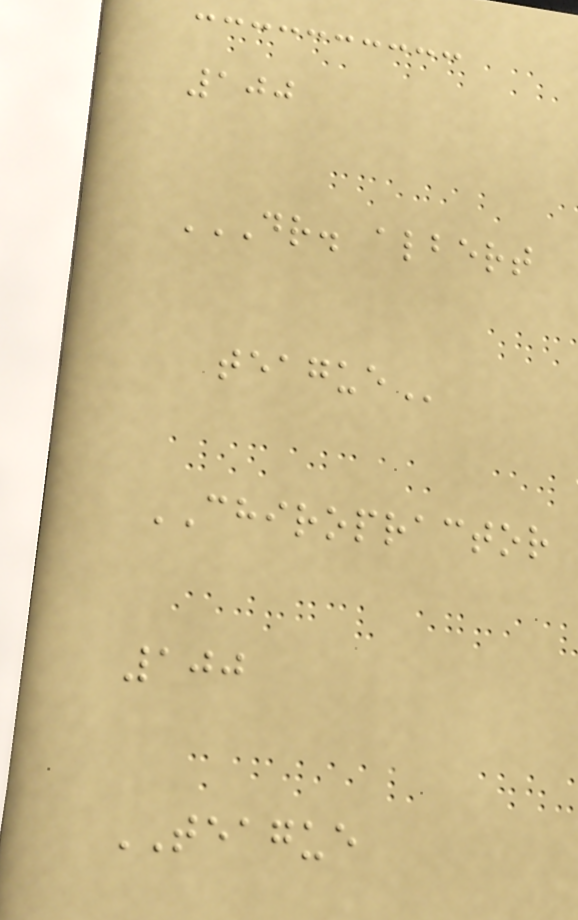100
DR. ALBERT
TEAGUE
CHIROPRACTOR
100
TEAGUE
